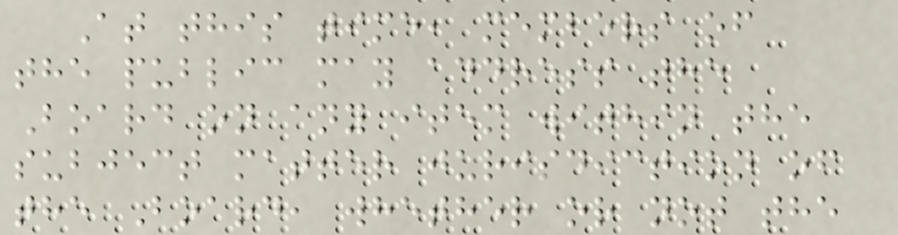At this time, members of
the public may address the
Board on any item within the
subject matter jurisdiction of
the Board, whether or not the
